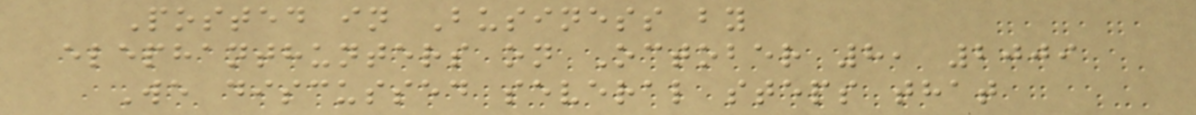Posted in Business by
elephanthunters on October 8, 2009
We discussed several steps that
